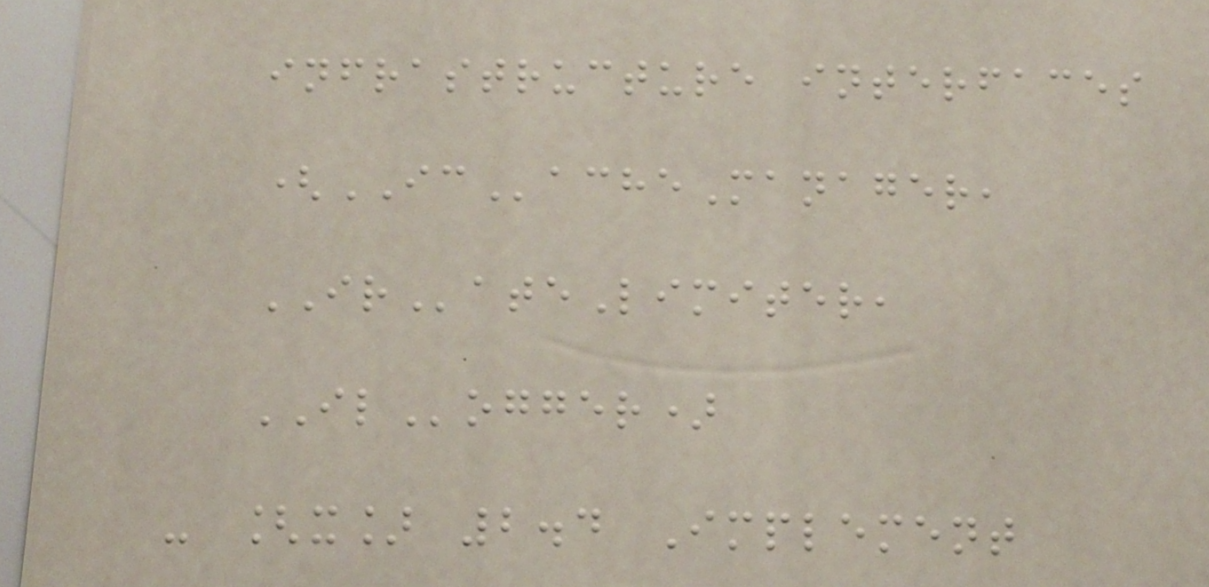infrastructure interfaces
(ICacheManager,
IRateLimiter,
ILogger)
- [x] 2.4 Implement
